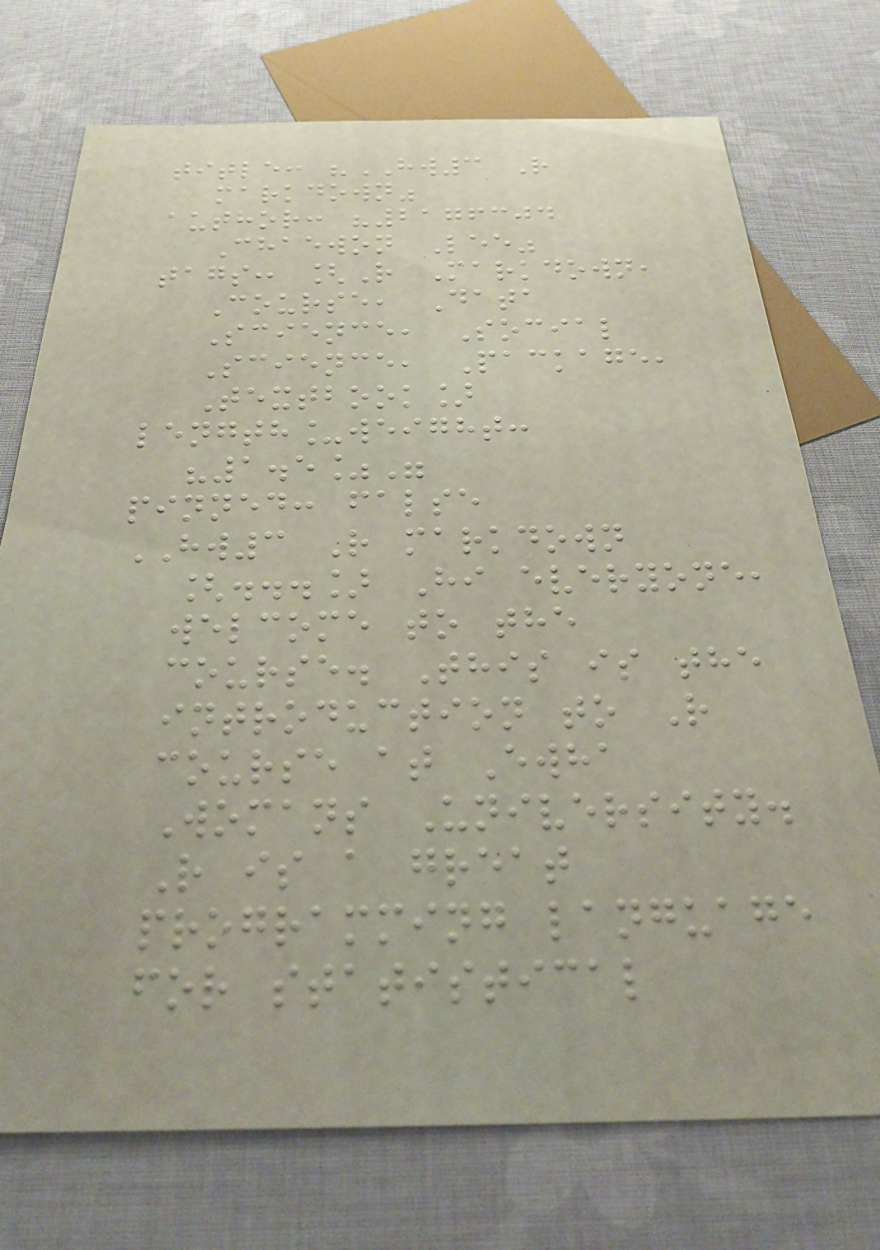title: "HW3 R
markdown"
author: "2176304
Chaewon Lee"
tags: [R Markdown,
Course, Data
Science, Social
Science, Package,
Textbook]
length_weight:
"1.5%"
pinned: false
HW3 R markdown
[...] Hi everyone,
welcome to the
course. This is the
introduction to R
course at Ewha
Womans University.
R is a great
programming language
for statistical
